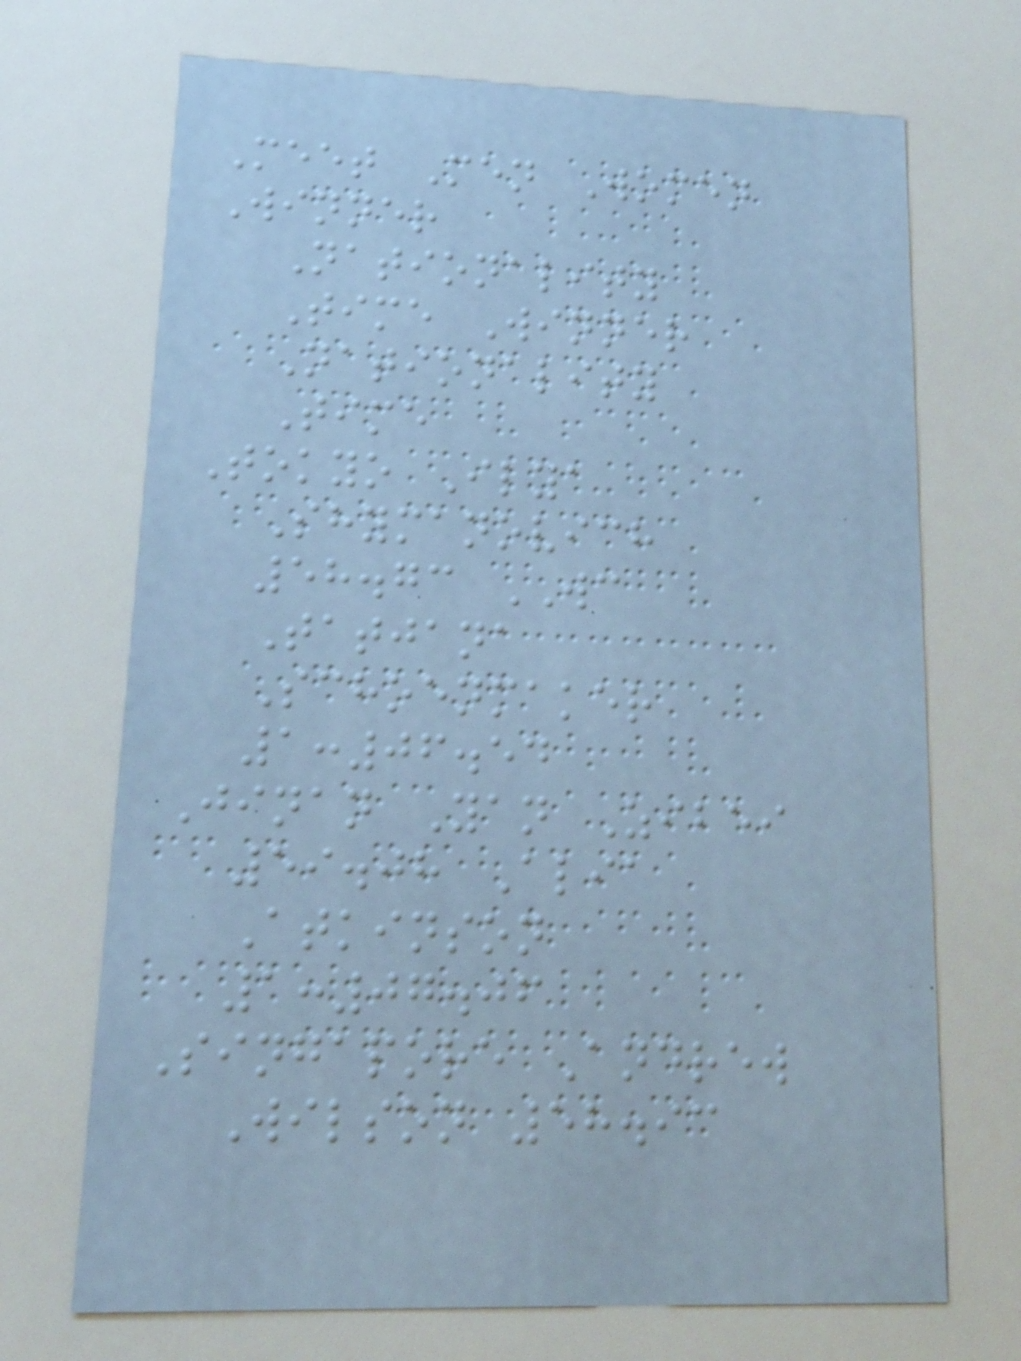Meet Men Women
Winner
Nationality
Time Winner
Nationality
Time
Tokyo Ilya
Shymanovich
58.73 WC
Tatjana
Schoenmaker
1:06.54
Jinan Yan Zibei
59.08 Alia
Atkinson
1:07.06
Singapore Andrew
Wilson 58.93
